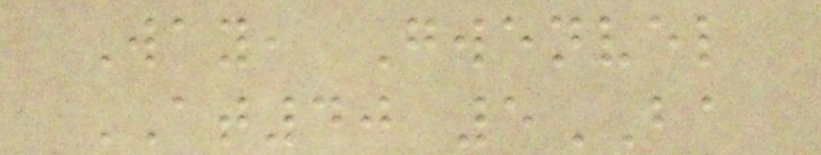Way, Gwenvel
AT40 5BA
